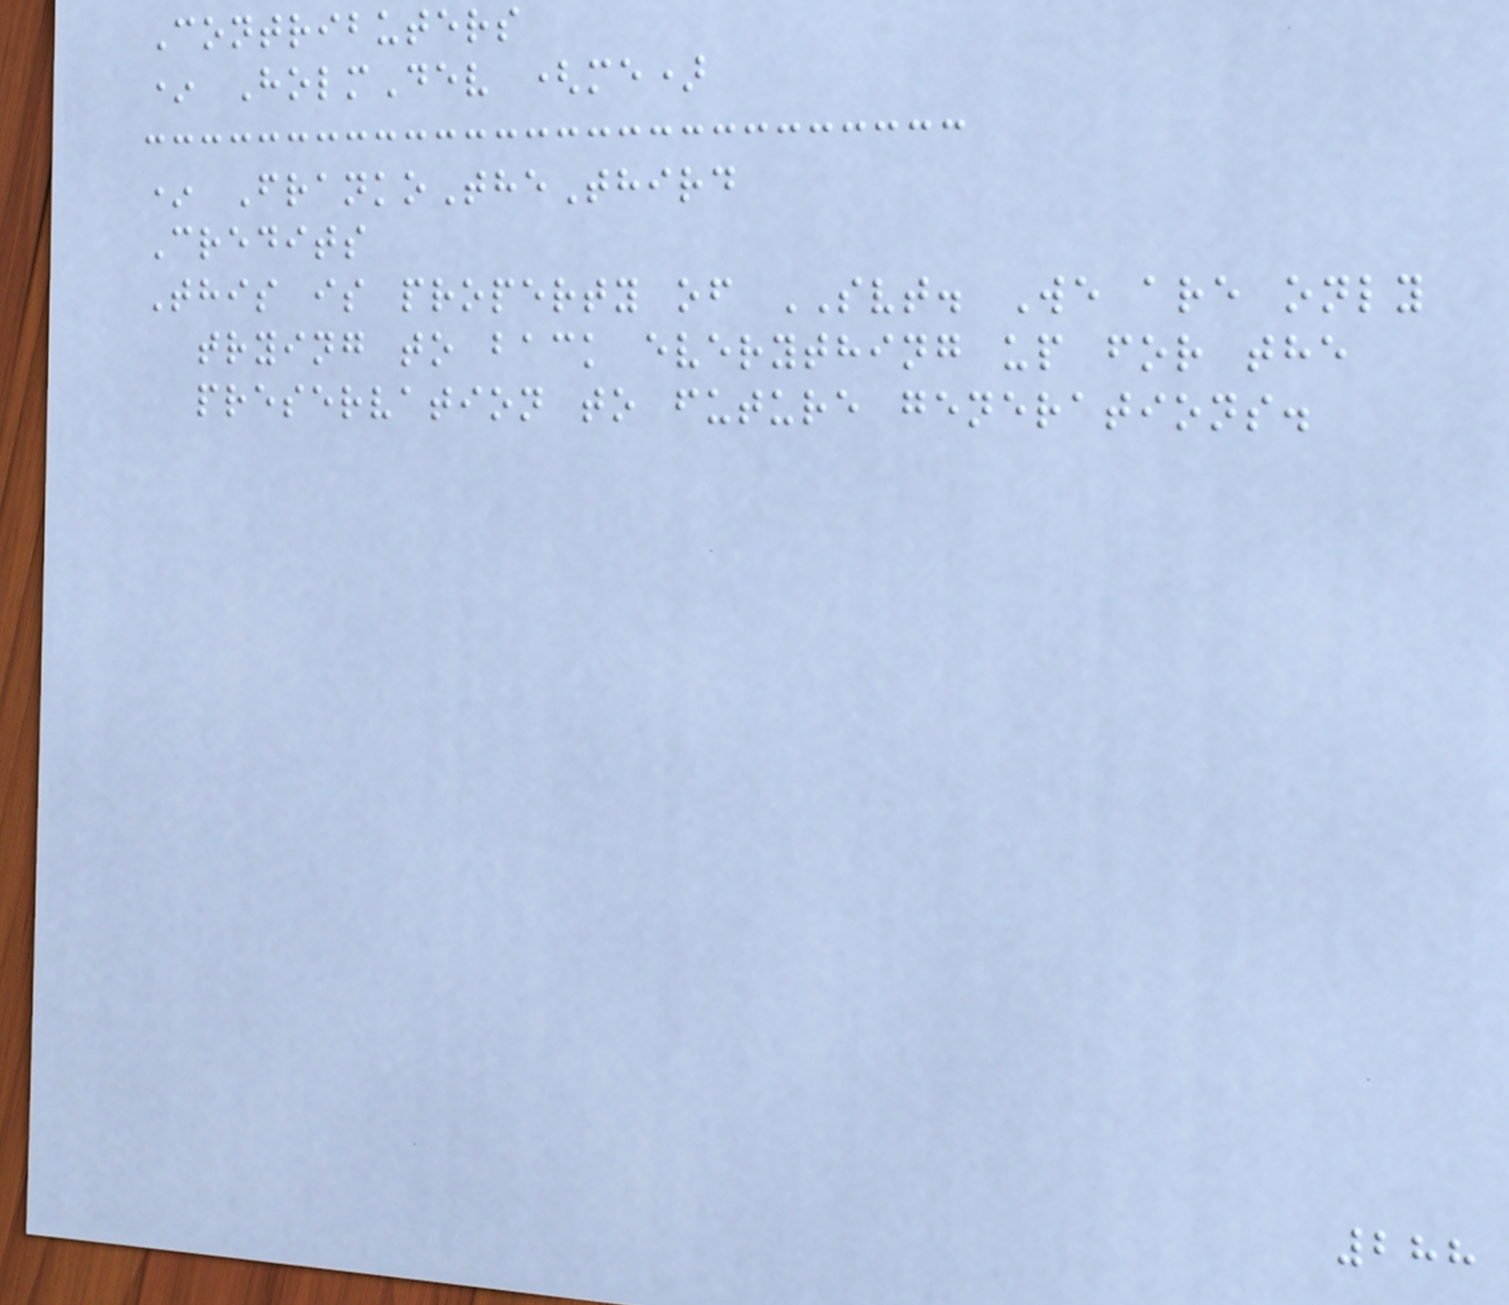Contributers
* HolmDev (me)
* FrankoTheThird
Credits
This is property of SVT. We are only
trying to back everything up for the
preservation to future generations.
288
